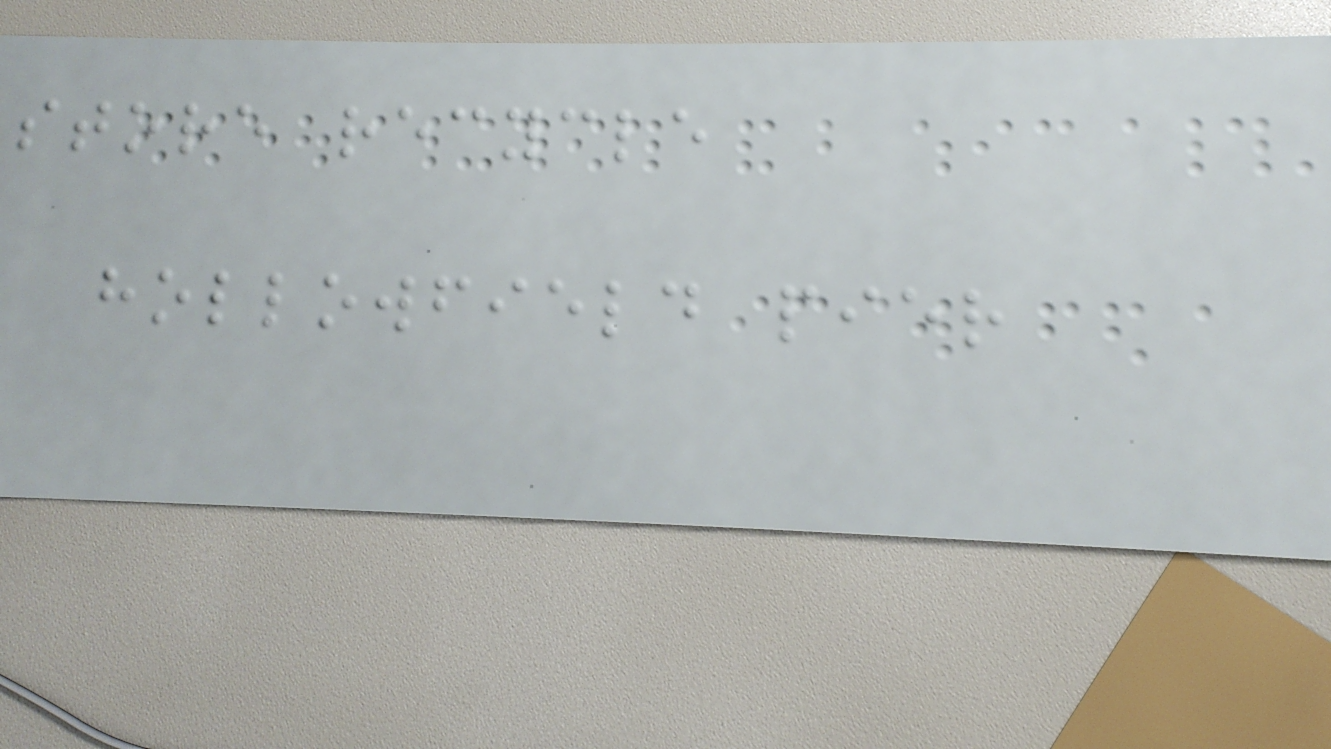store recycle
hollowfield pier
